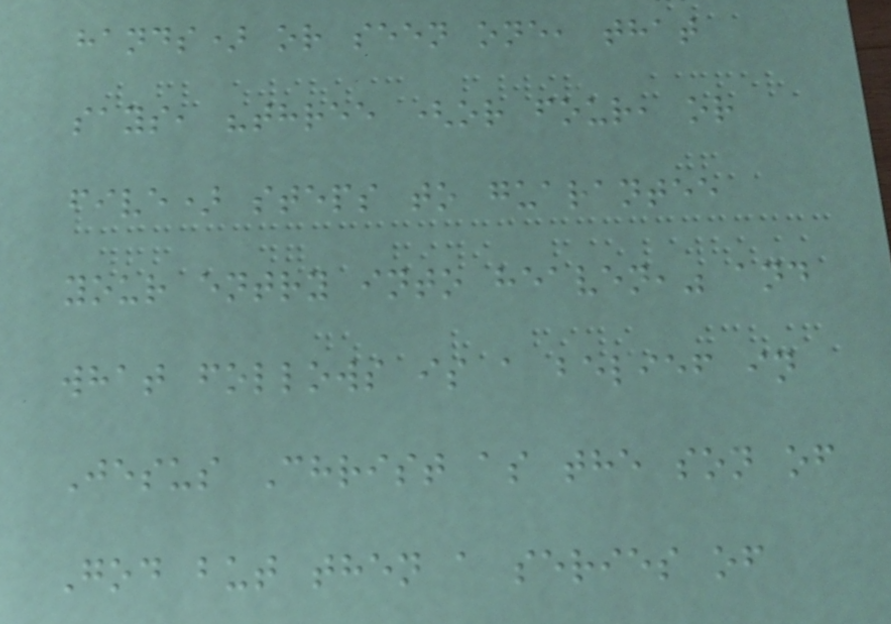hands) or seen one, that
says, "three (or four, or
five) steps to guarantee
your entry into heaven," and
what follows is a belief in
Jesus Christ as the son of
God but then a series of
